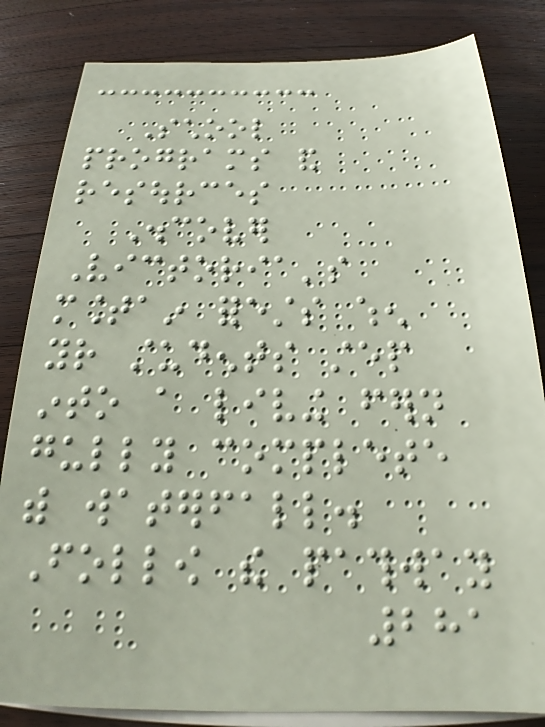School
programs and
resources
Discover
Victoria's
mountain forests when
your students step
into a living fern
gully complete
with waterfall.
Follow the pathway
281
